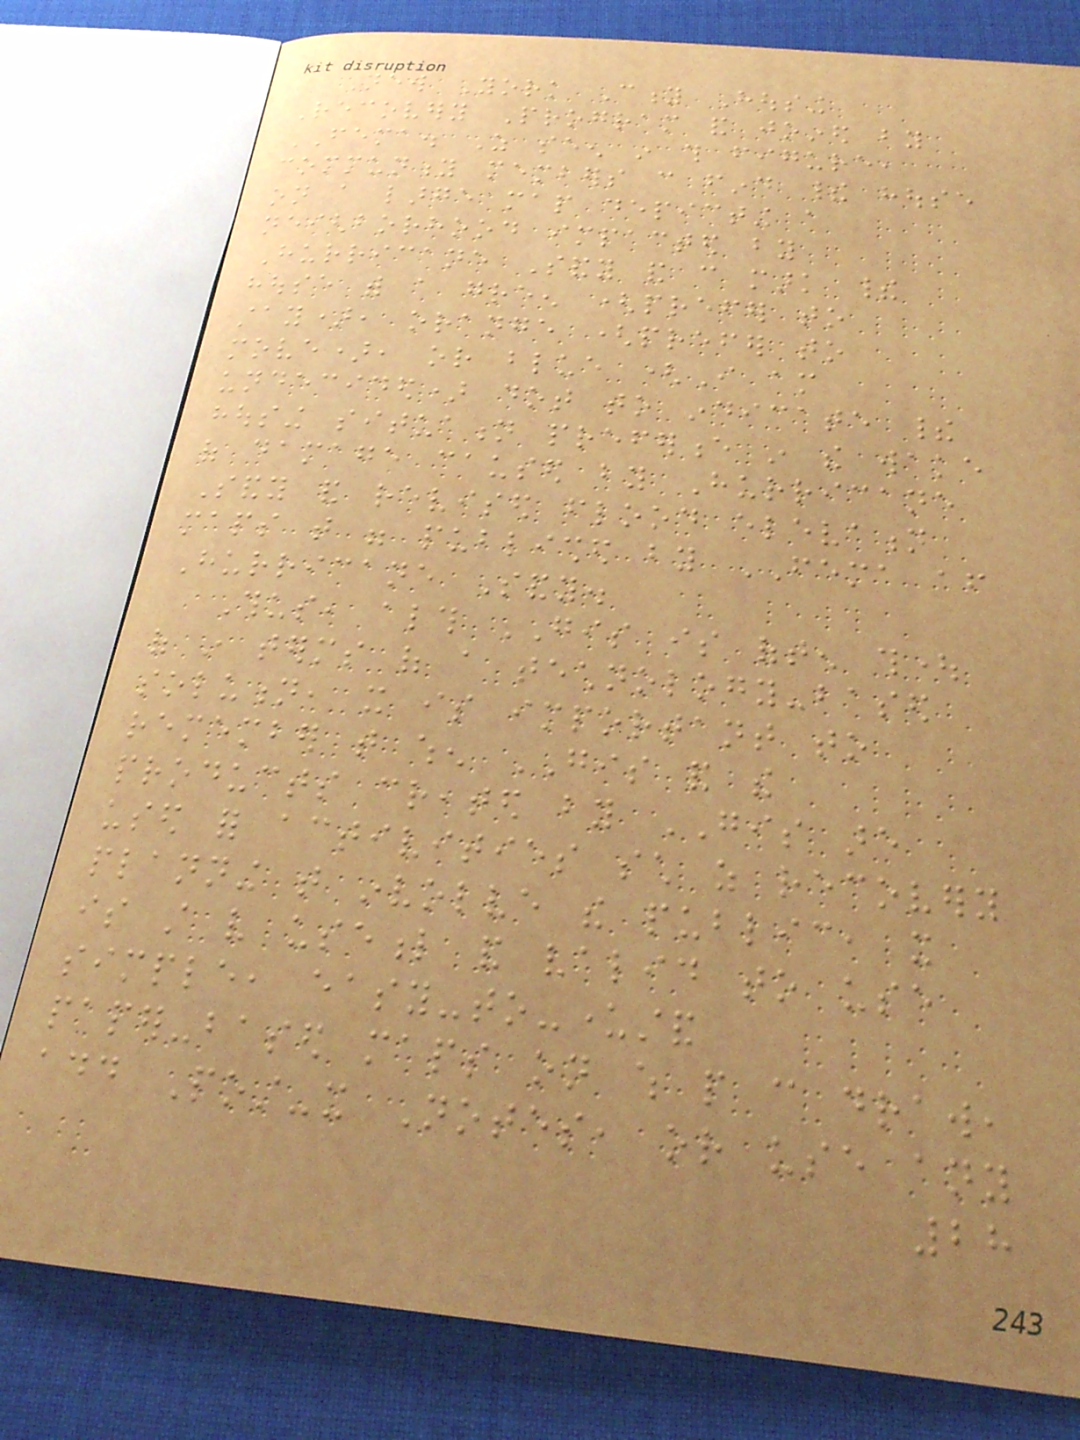New York City Housing
Recovery Program and joined by
FEMA. As seen in this figure,
community members can find their house
on a large map depicting a
neighborhood impacted by
Hurricane Sandy and can mark their
house with a green (prefer to
stay), orange (prefer to
move), or blue (I am
undecided) dot to indicate their
housing situation preference in the wake
of damage caused by Hurricane
Sandy and revised flood elevation
maps that were published by FEMA after
Hurricane Sandy.
Thus, although GIS is often thought
of in terms of a technology-based
solution, it is important to
remember that when GIS and the
products created by GIS are
used for activities such as recovery
planning that involve the public, it
is still very useful and valid to use
simple, easy-to-understand
paper-based maps on which people can draw,
add Post-it Notes, or use any
28
